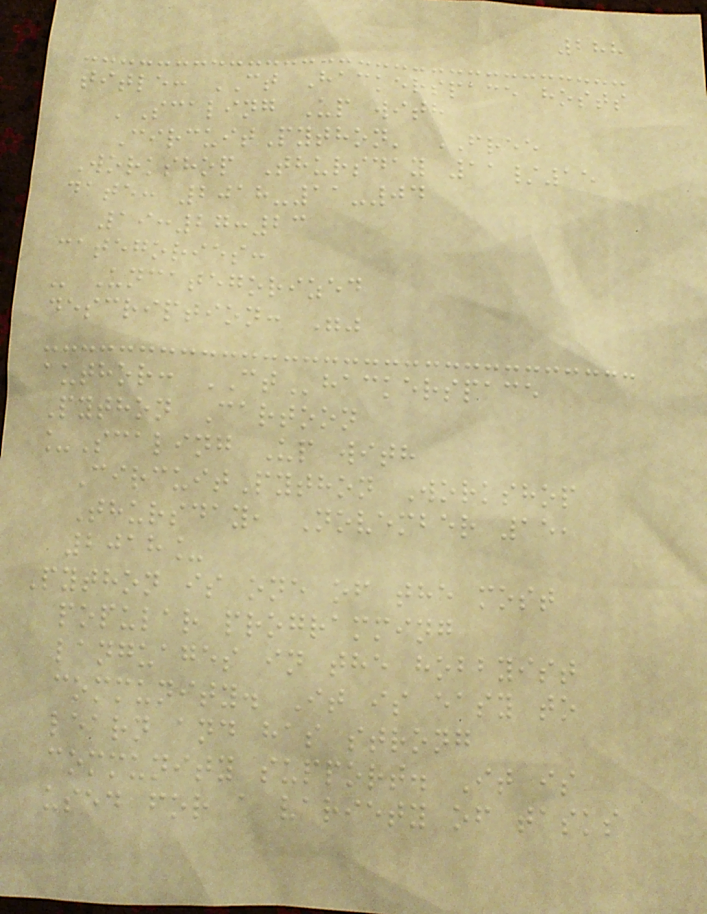288
title: CT Hackerspace hosts
'Scaling Up with
CircuitPython' FREE
Workshop Thursday 11/15
date: 2018-11-04
19:27:23
categories:
- Uncategorized
description: ""
author: CThackerspace
Python Cartoon
_Scaling Up with
CircuitPython Workshop
Thursday, November 15,
2018_
Python is one of the most
popular programming
languages in the hobbyist
community. It is easy to
learn and has strong
community support. It is
used for a variety of tasks
